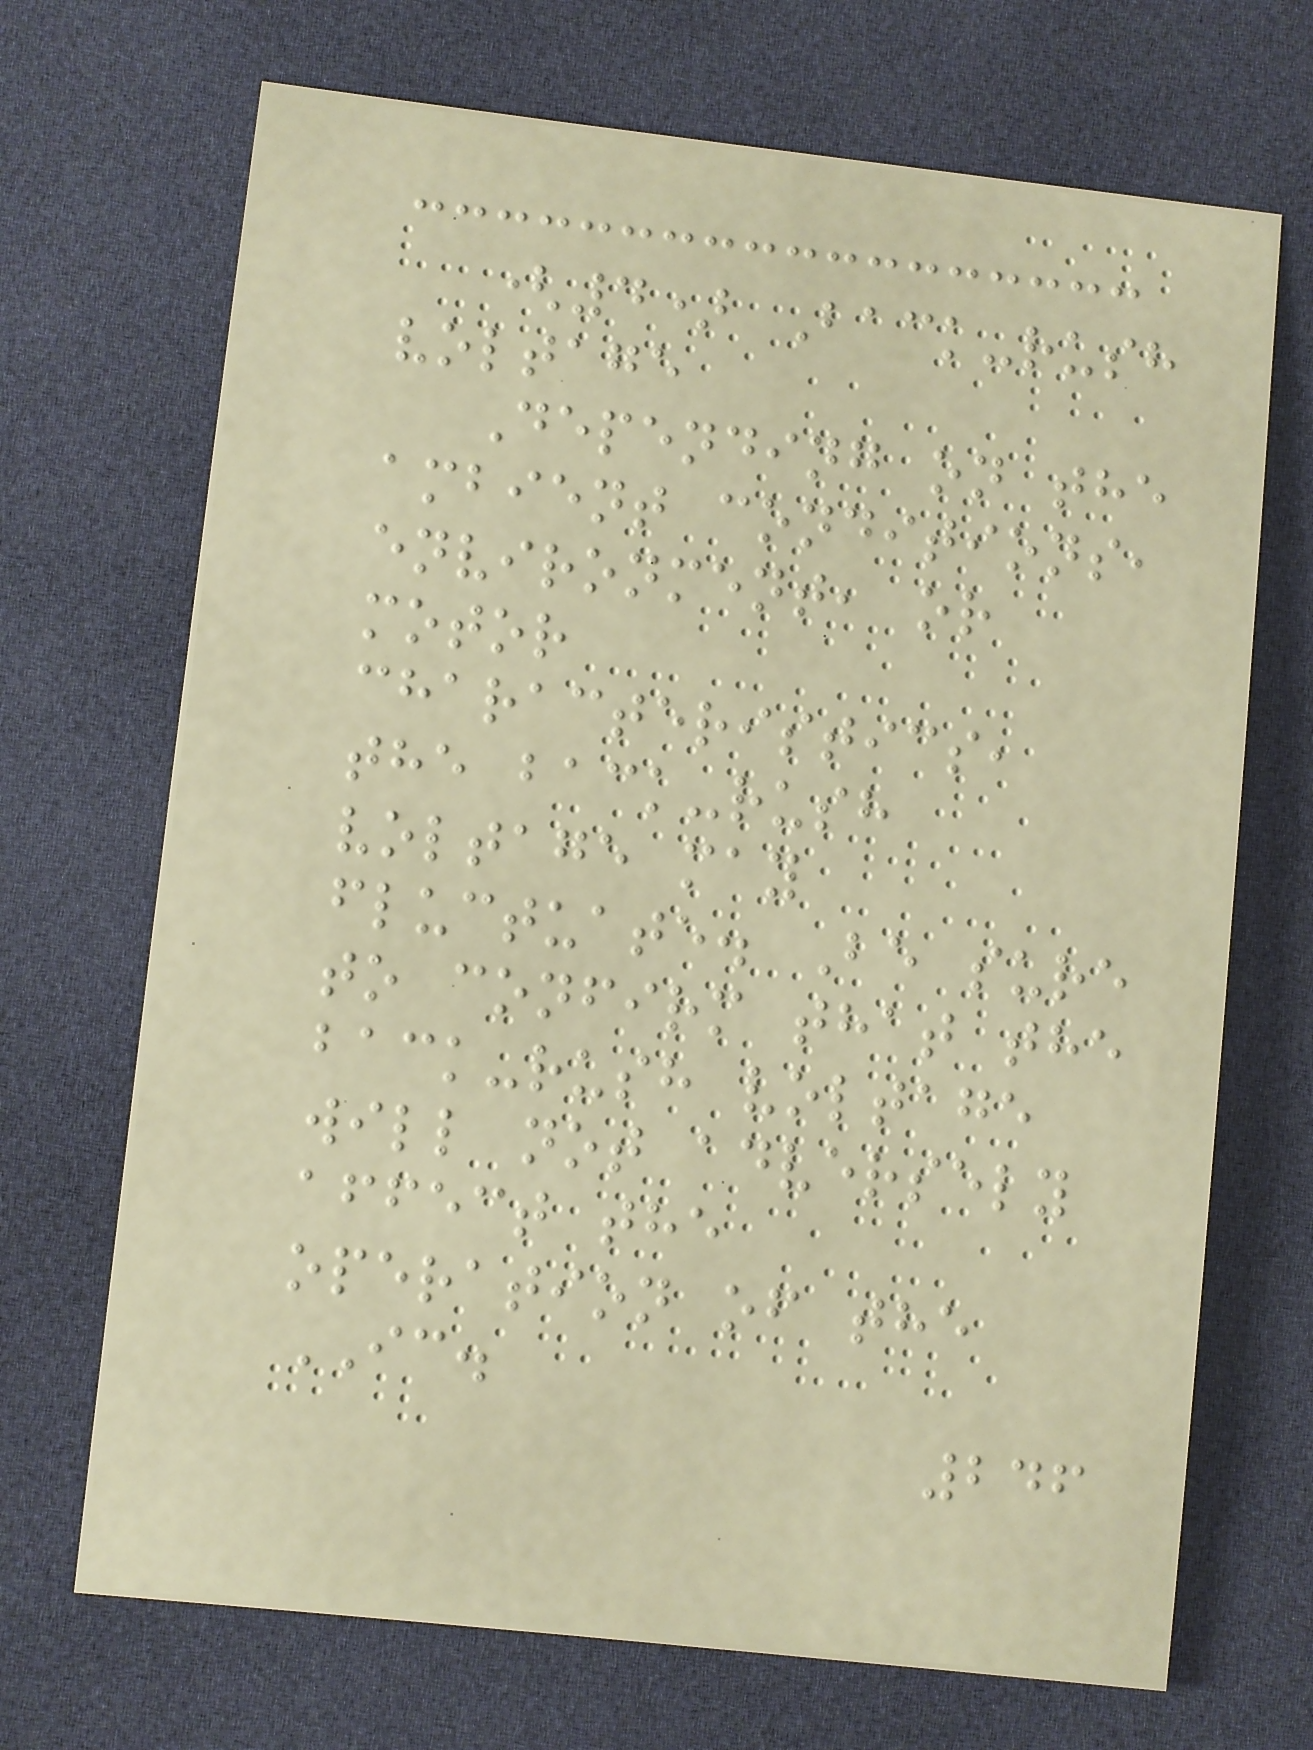(4) Back-rush
voltage
Depending on the
ambient conditions,
environment, or
motor
characteristics,
the back-rush
voltage may
fluctuate. Be sure
to confirm that the
back-rush voltage
will not adversely
affect the
operation of the
IC.
246
